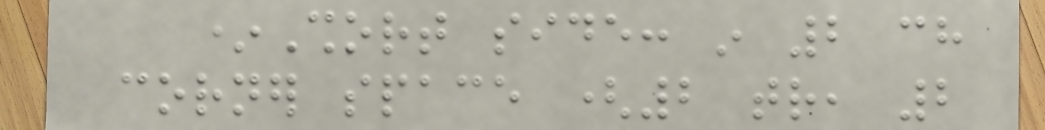*Short side: in 2 ch
corner space (2 tr, 2
